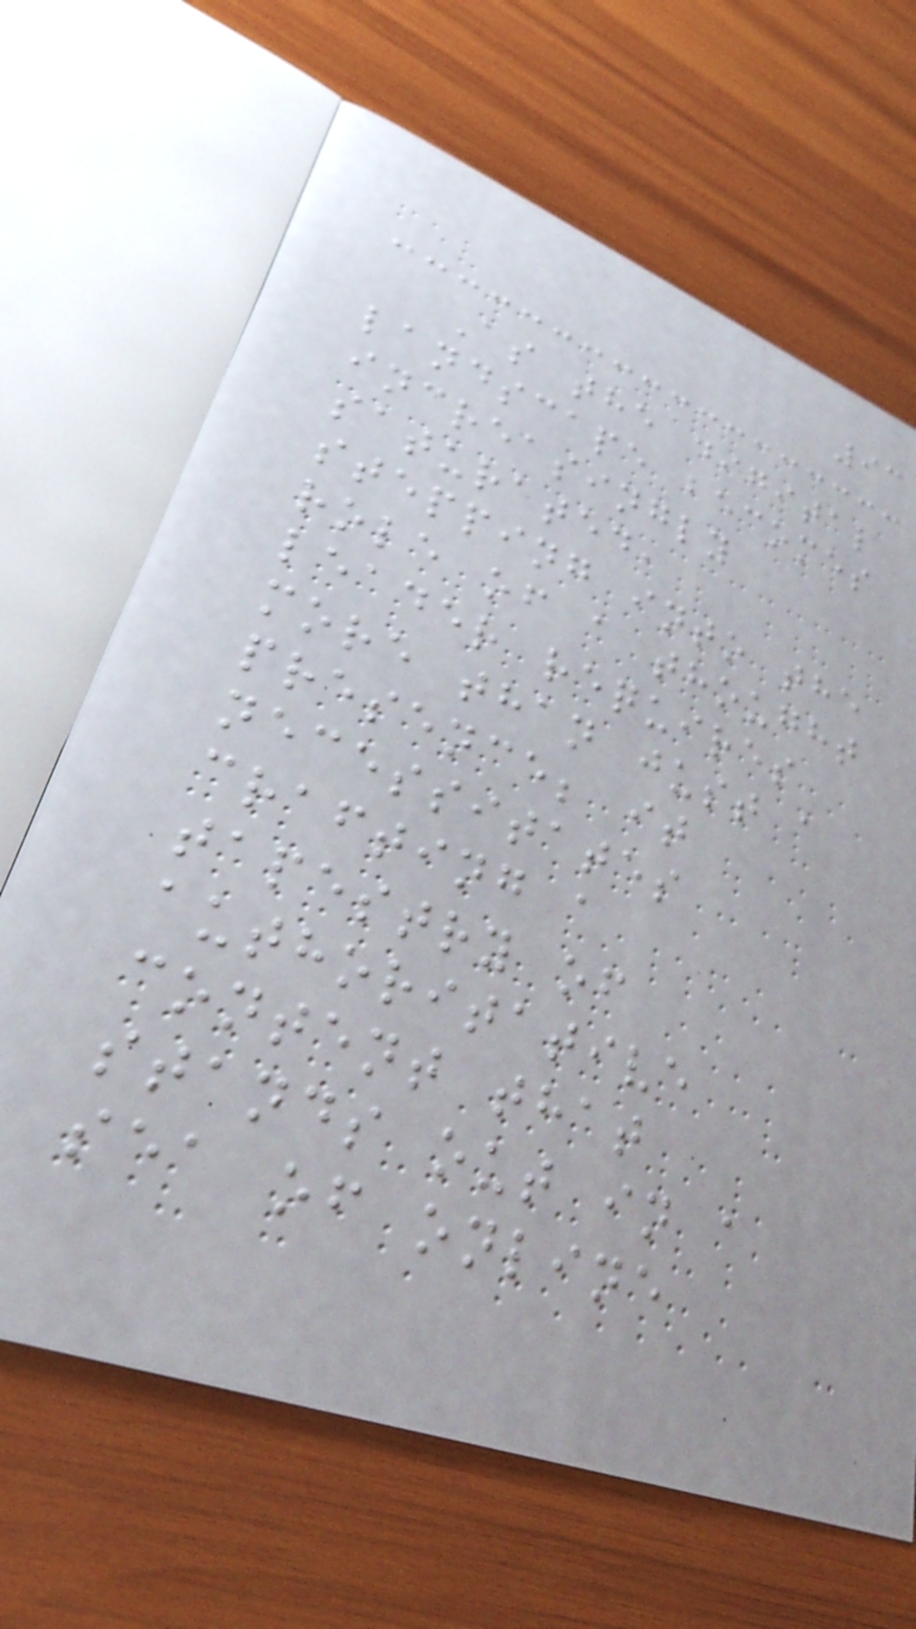93
As the digital
landscape becomes
increasingly
saturated,
stepping into the
role of a thought
leader requires
more than just a
presence; it
necessitates
crafting a
tapestry of
authoritative
content that
stands out in a
sea of online
